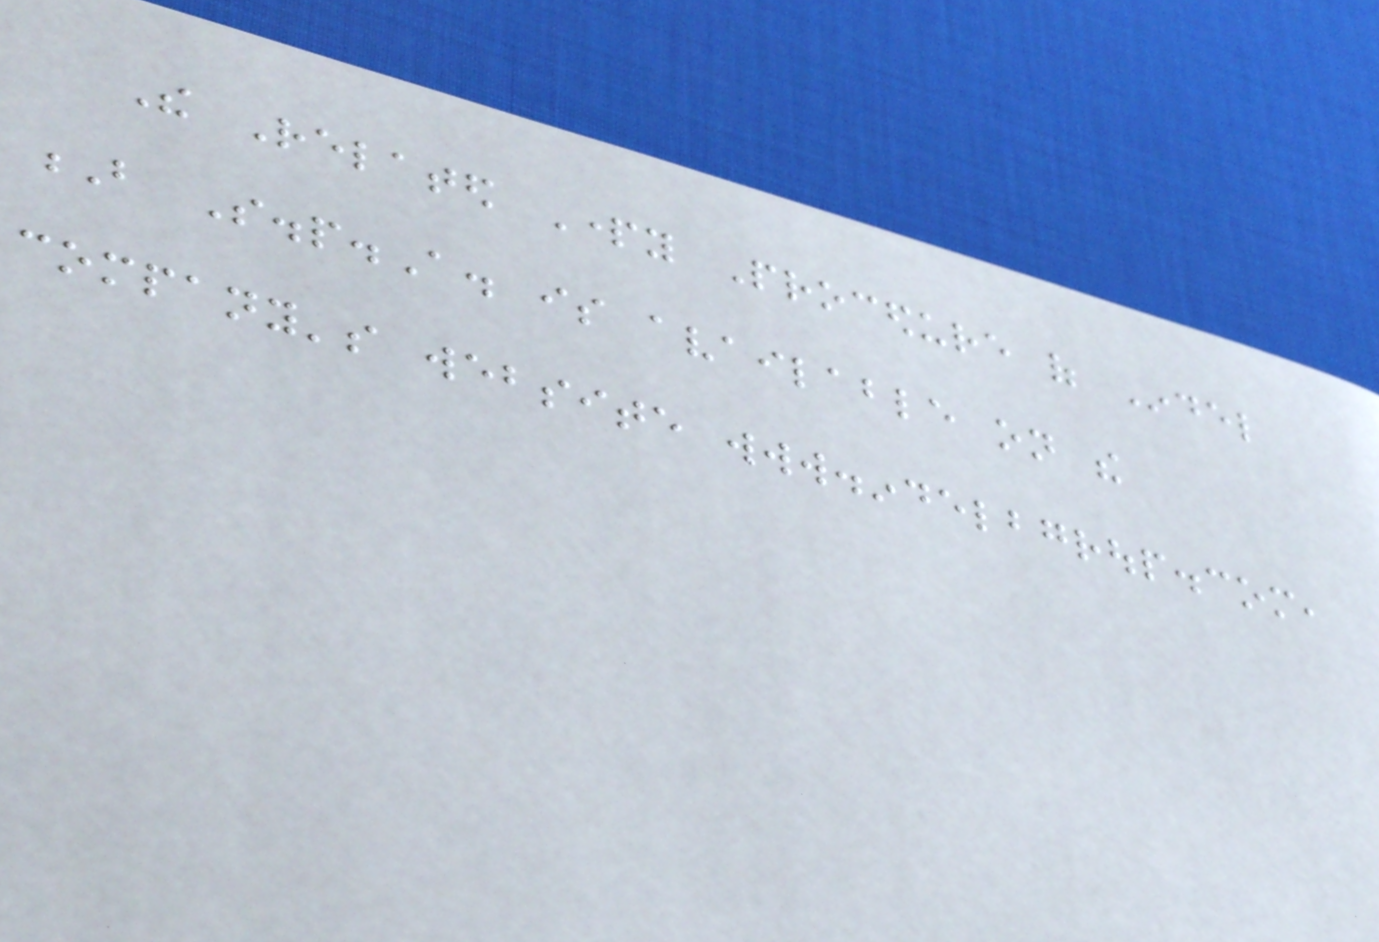The Related Party Procedure of Indel
B S.p.A. is available on the
company's website www.indelbgroup.com,
